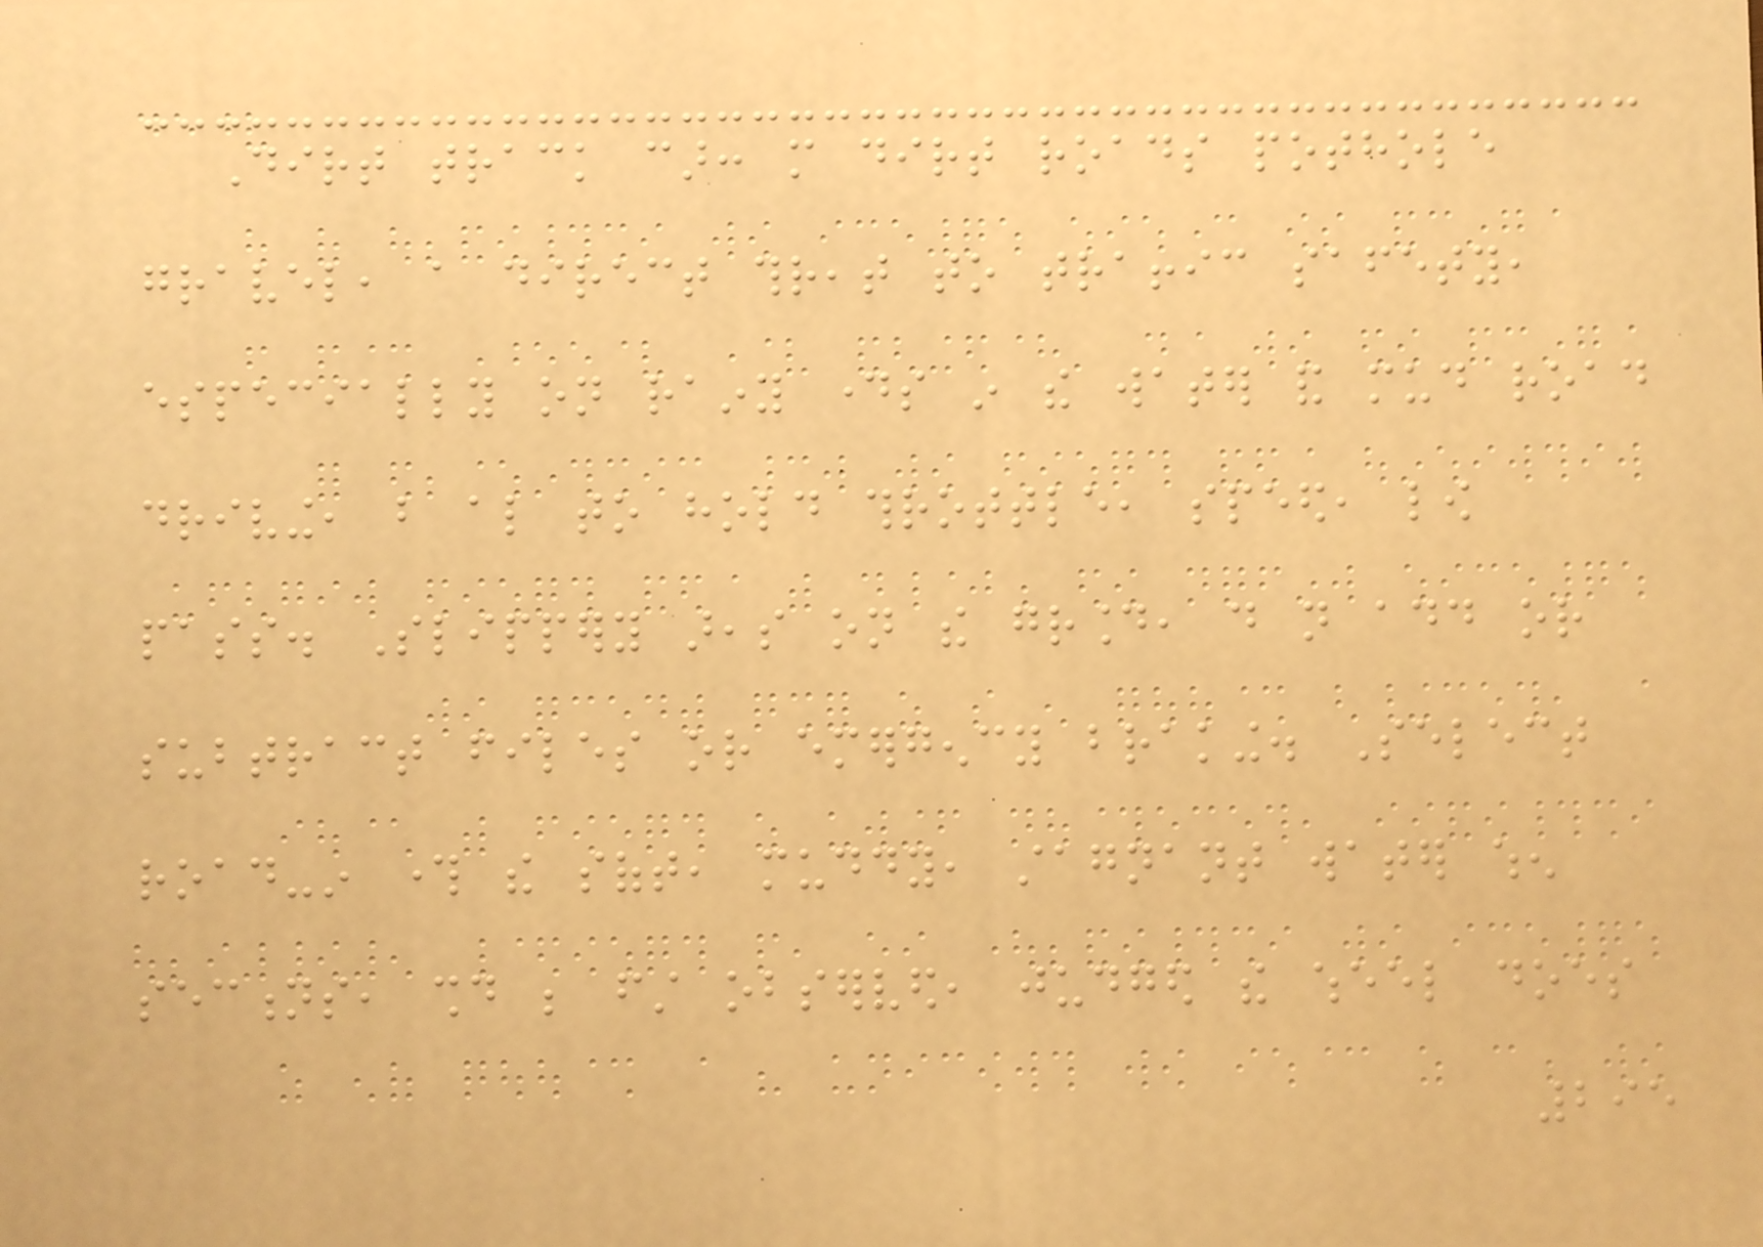Dirt track car: more dirt roads pothole
gravel, a direct threat to traffic safety,
especially on rainy days in the water and mud road
driving, but also to hold throttle, speed, low
pass. Slippery areas on the ground, do not add or
subtract files or emergency braking. Select
road-in through the soft, muddy, stagnant water when
sections, should be first observed, judged the wheel does
295
